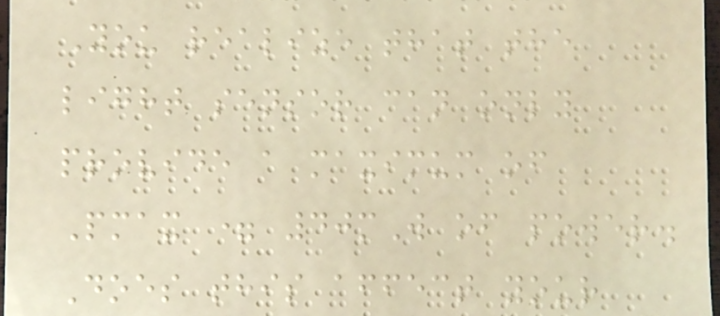You realize that the
light sensor can only
provide a maximum of
Pmax = 40mW of power.
Does this affect your
